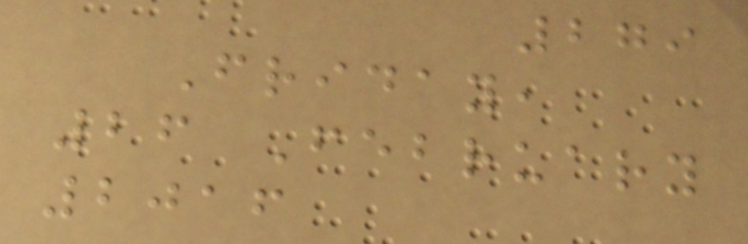279
Friday,
26 February
2016
